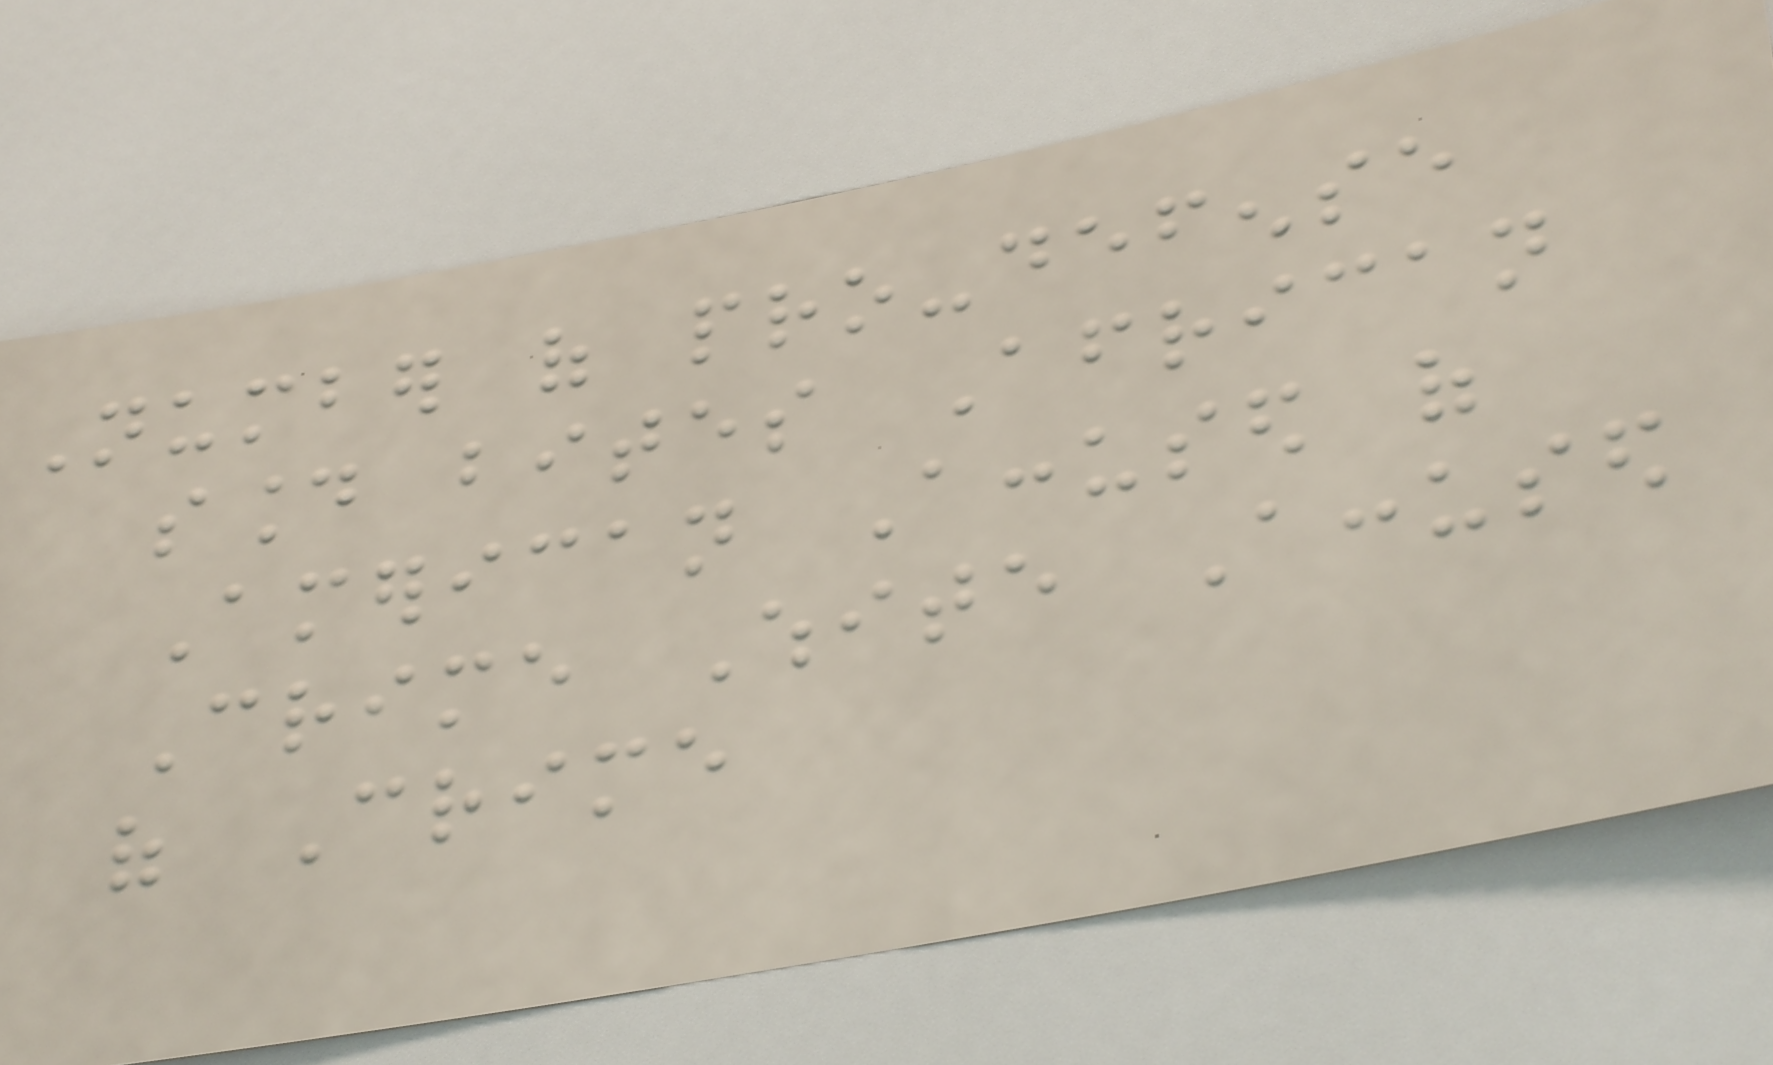Number of pro-defense
sound bites African
American Accused of
Crime White Accused
of Crime
